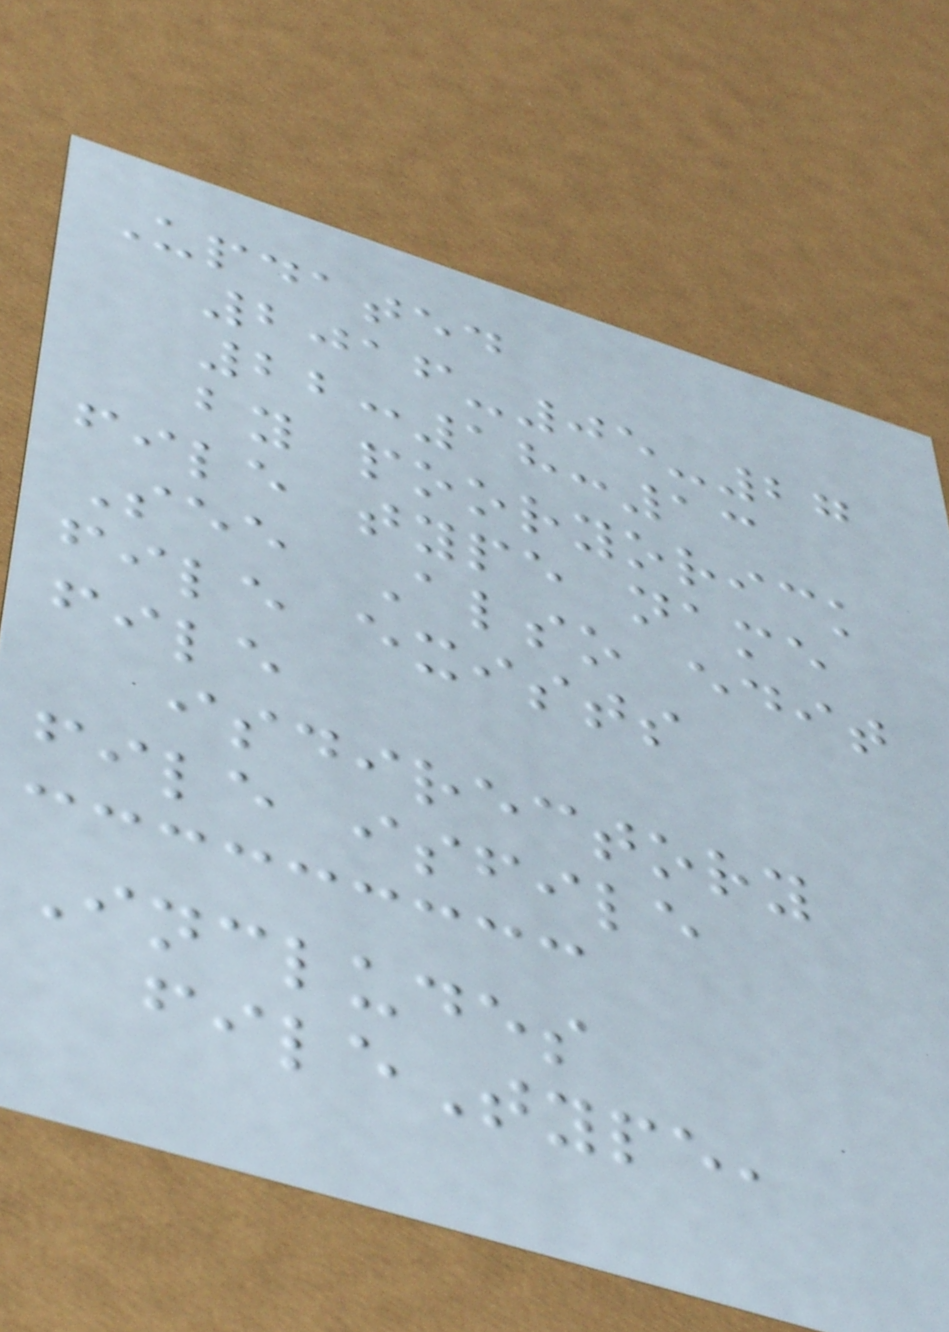Updated
2016-05-27
22:18:13
by pooryorick
file type name
See Also edit
file exists
file
isdirectory
file isfile
Includes
fileType,
